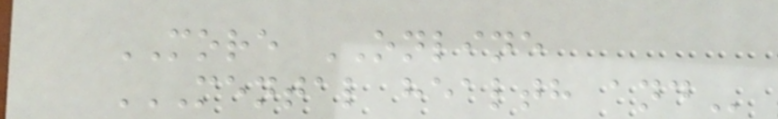MORE ONLINE
MENTAL HEALTH AND
